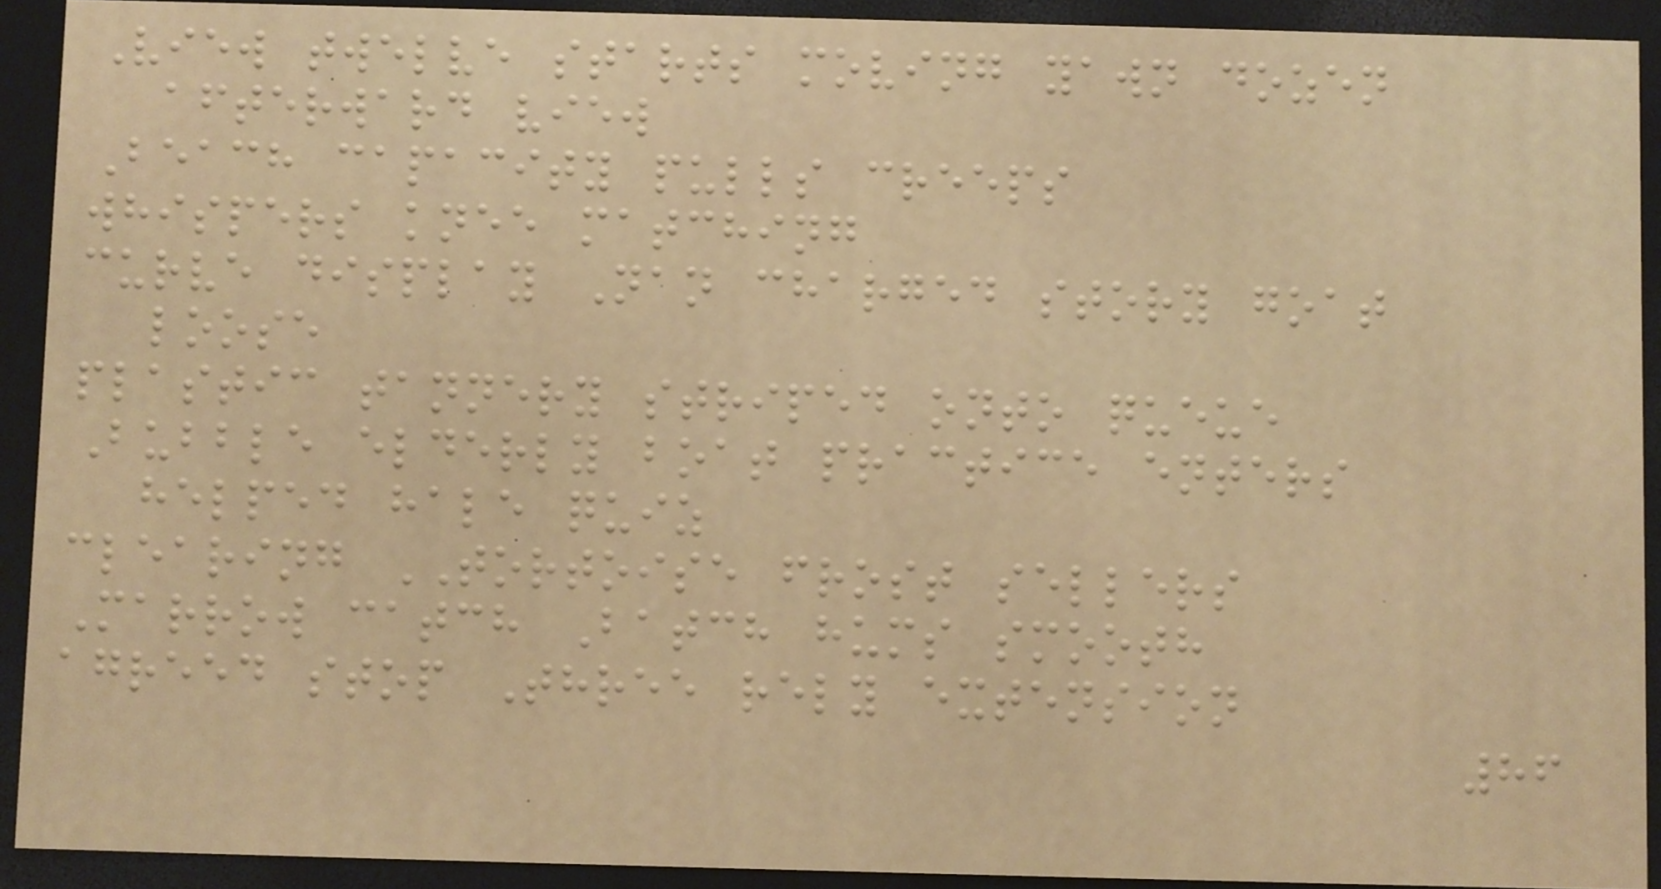View twelve starts moving yawn dozen
afterward view
Beach capacity pulls creeps
whispers knee matching
curve display Nan charged story goat
loose
plastic tannery striped onto queue
Bubble elderly boat practice enters
helped hale quiz
clearing TORTOISE frost sellers
Marrow catch Batch hums smooth
agreed stop Three rely extension
86
